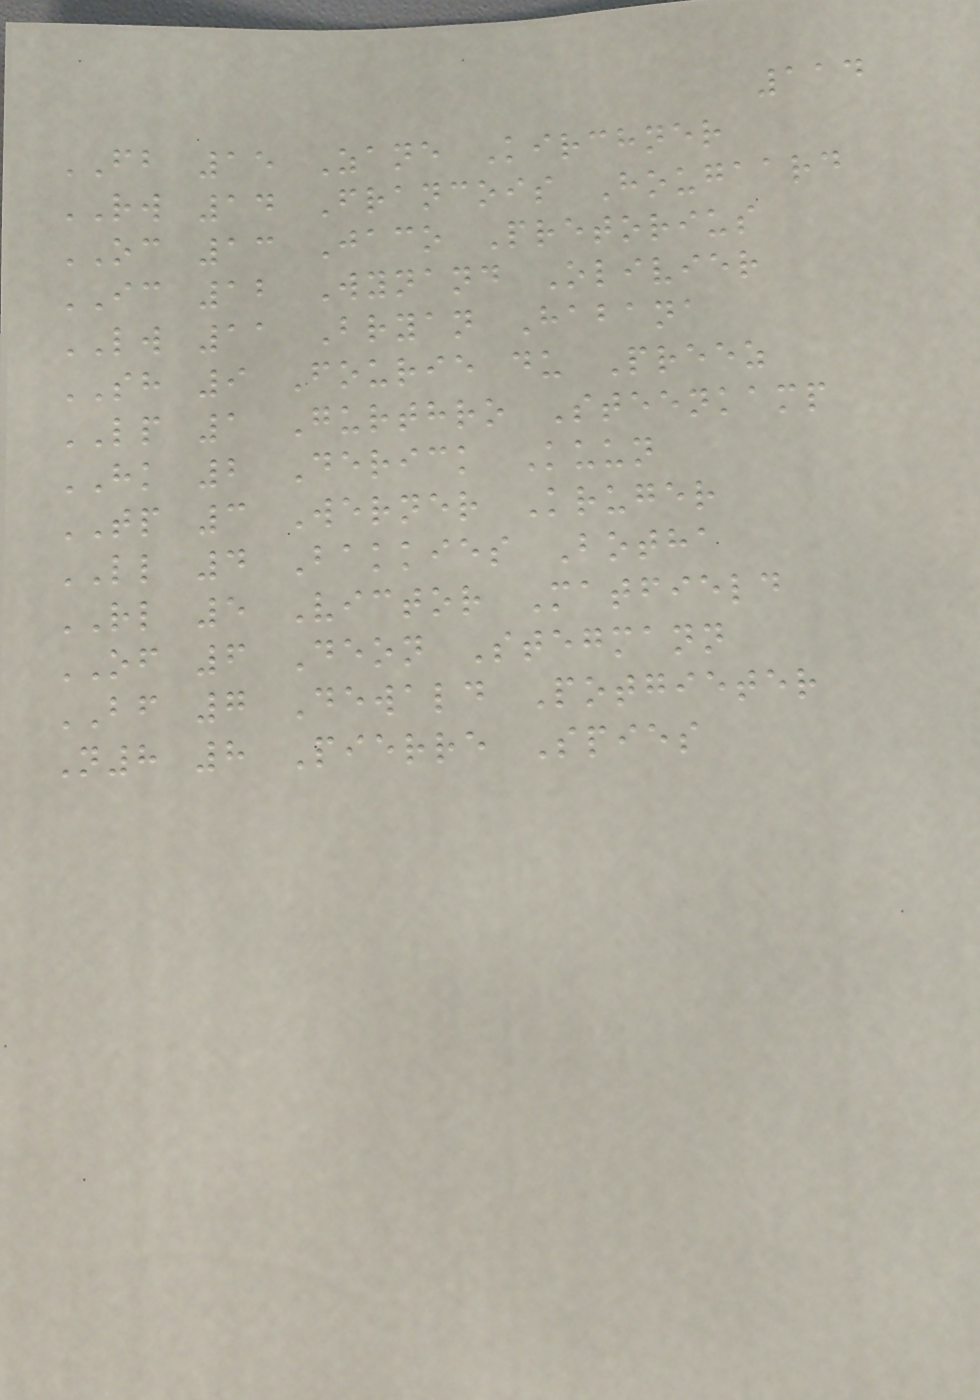114
FB 15 Zane Kirchner
RW 14 Francois Hougaard
OC 13 Jaco Pretorius
IC 12 Wynand Olivier
LW 11 Bryan Habana
SH 9 Fourie du Preez
LP 1 Gurthro Steenkamp
HK 2 Derick Kuun
TP 3 Werner Kruger
LL 4 Bakkies Botha
RL 5 Victor Matfield
OF 6 Deon Stegmann
BF 7 Dewald Potgieter
N8 8 Pierre Spies
